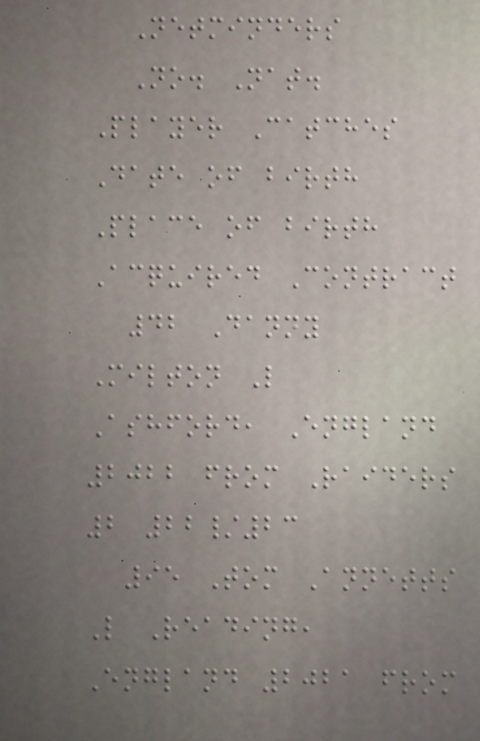Netminders
No. Nat.
Player Catches
Date of birth
Place of birth
Acquired Contract
42 Danny
Milton L
Ashford, England
2022 from Raiders
2 22/23
95 Tom Annetts
L Reading,
England 2021 from
